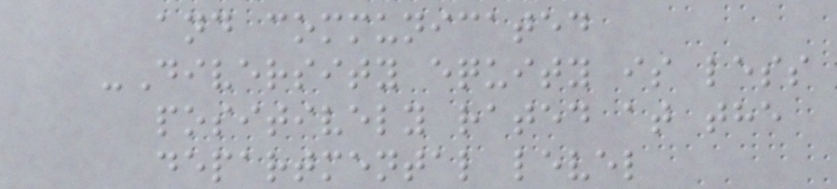and communicated
-Diversity equity is less
positively rated at the
departmental level
